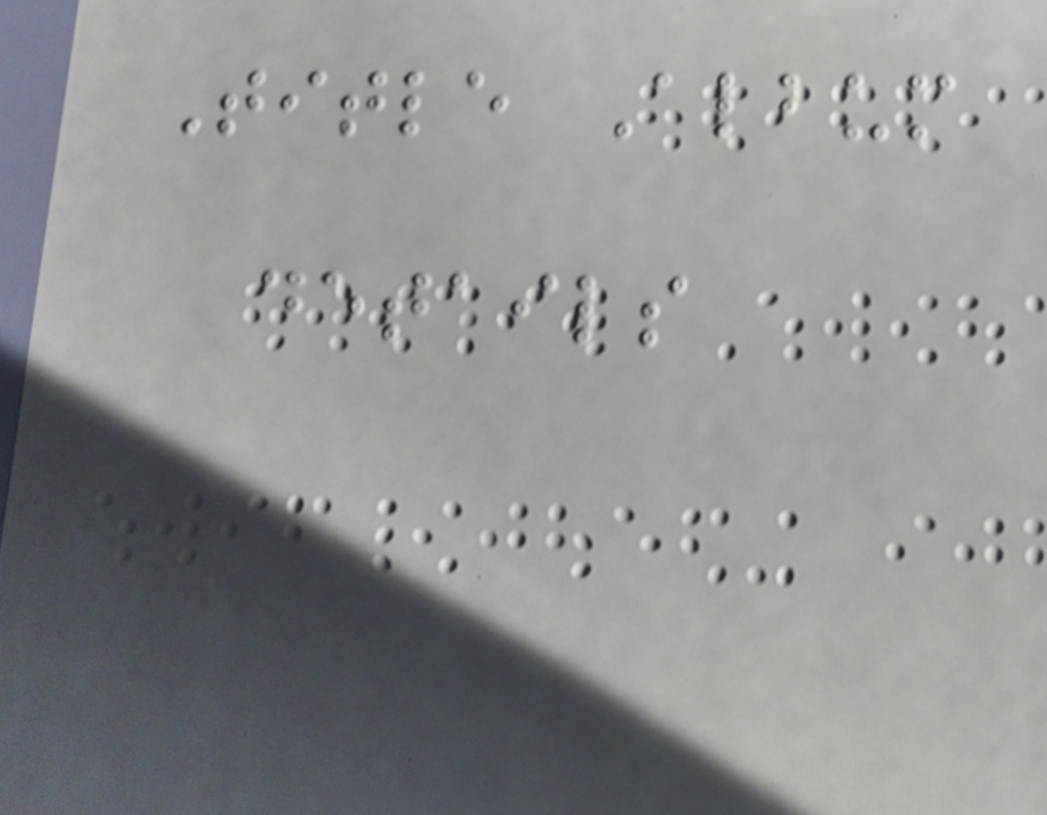Title Album
details
